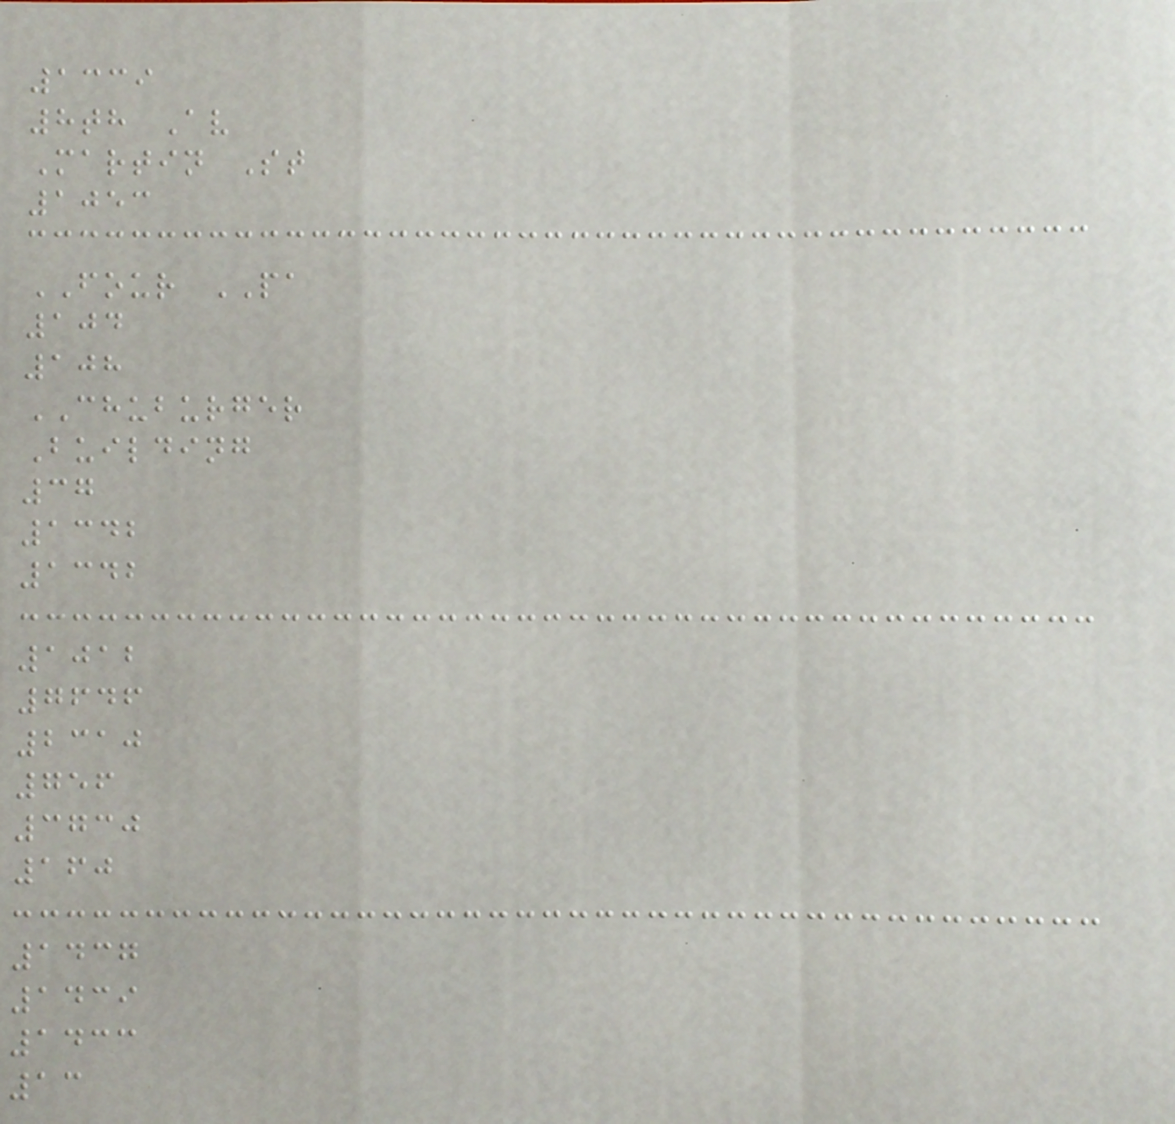1339
8th Av
Martin St
1053
FOUR PA
104
108
CHUBURGER
Building
37
1342
1342
1012
7646
2310
756
3730
160
1437
1439
1433
13
